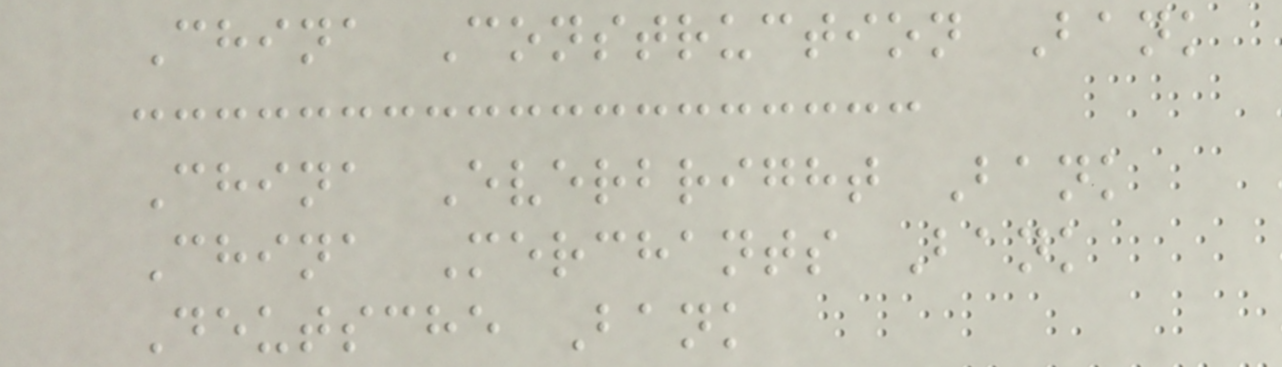China Construction Bank
China Everbright Bank
China Merchants Bank
Deutsche Bank
